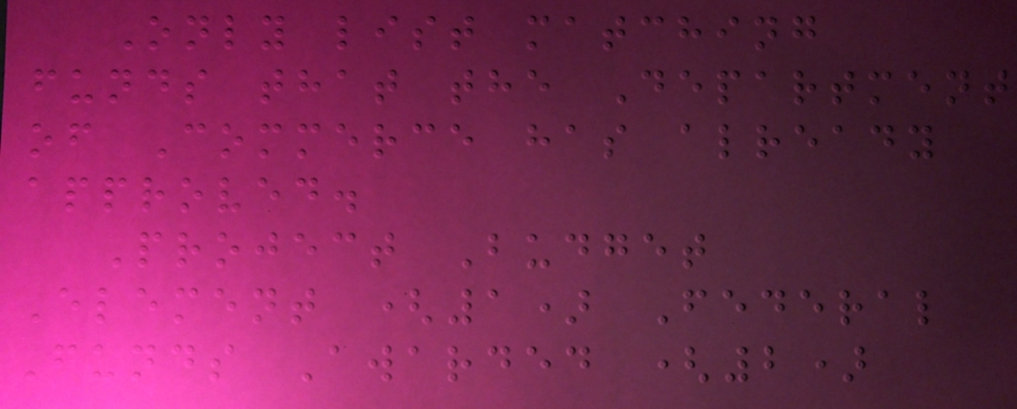Only list matching
funds that the Department
of Commerce has already
approved.
Project Budget
Element (1) Federal
Funds Awarded (2)
